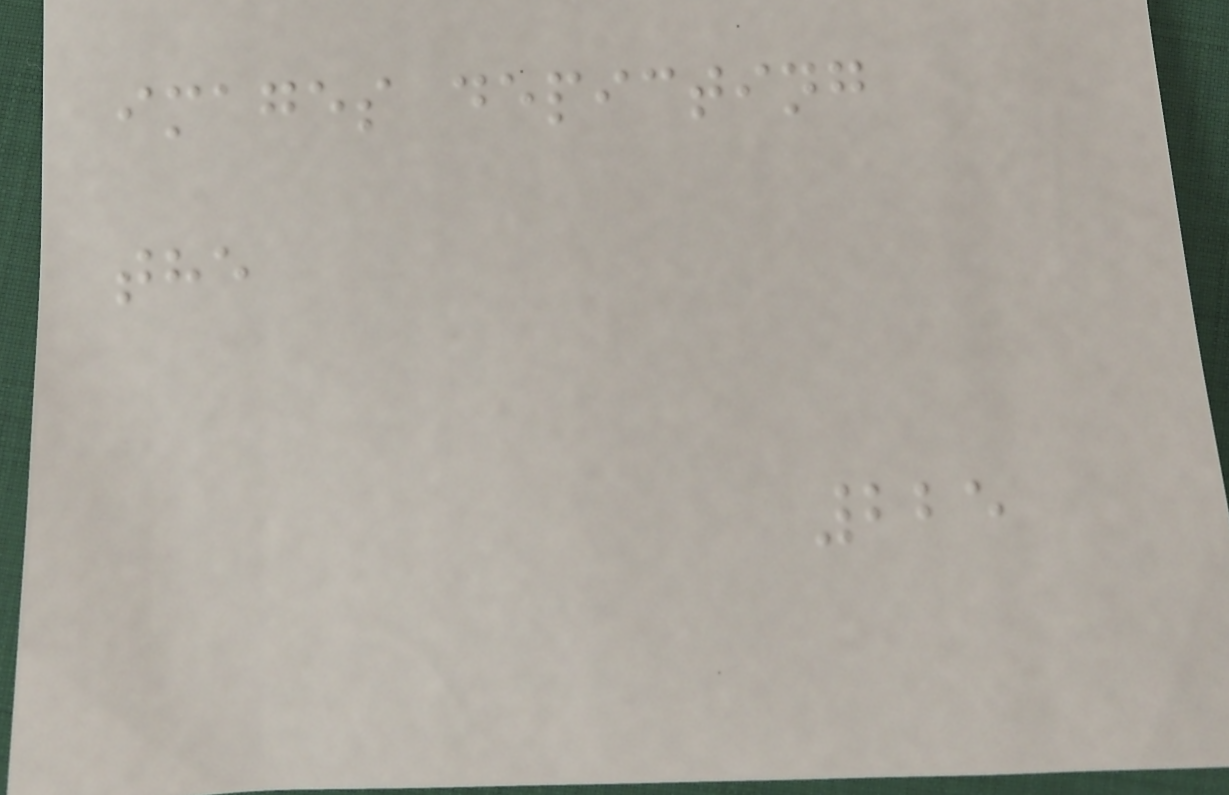images depicting
the
225
